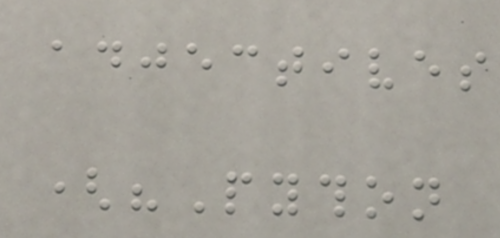adjectives
("Python
